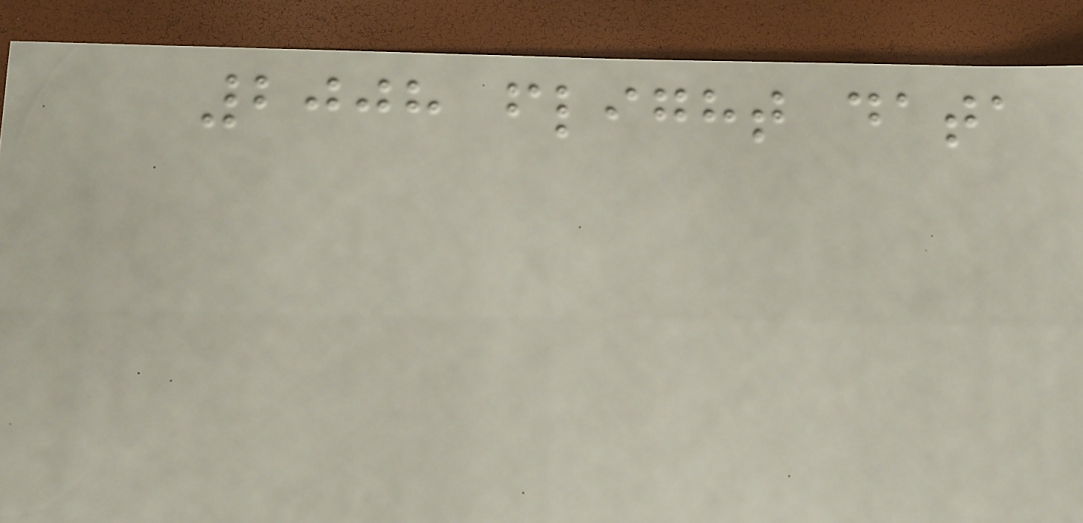2008 flight data
